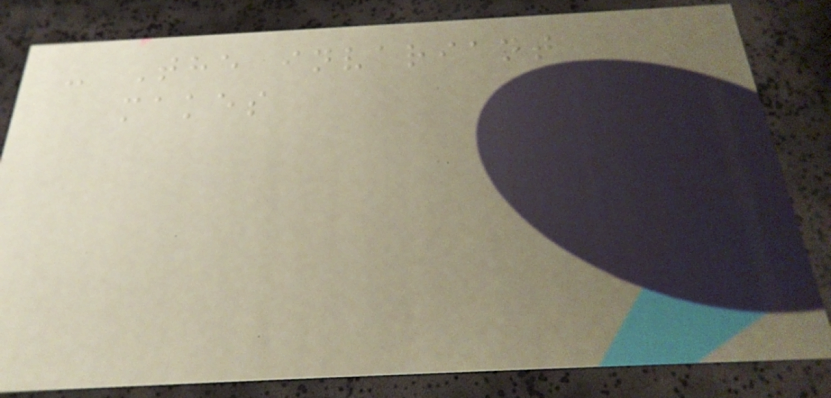- The invariant
makes
